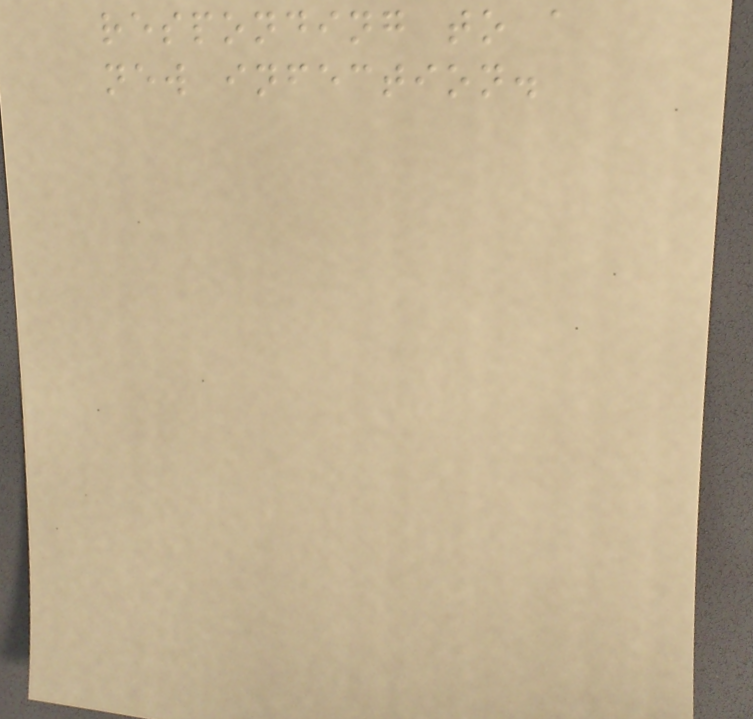responding to a
new infection.
